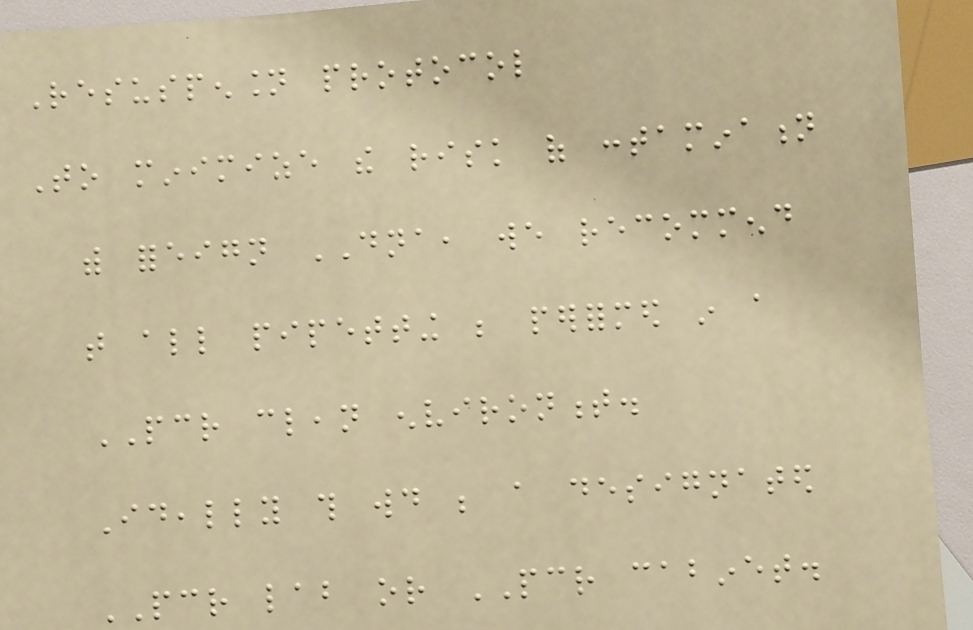Resuspension protocol
To minimize the risk of contamination
with foreign DNA, we recommend
that all pipetting be performed in a
PCR clean environment.
Ideally this would be a designated
PCR lab or PCR cabinet.
